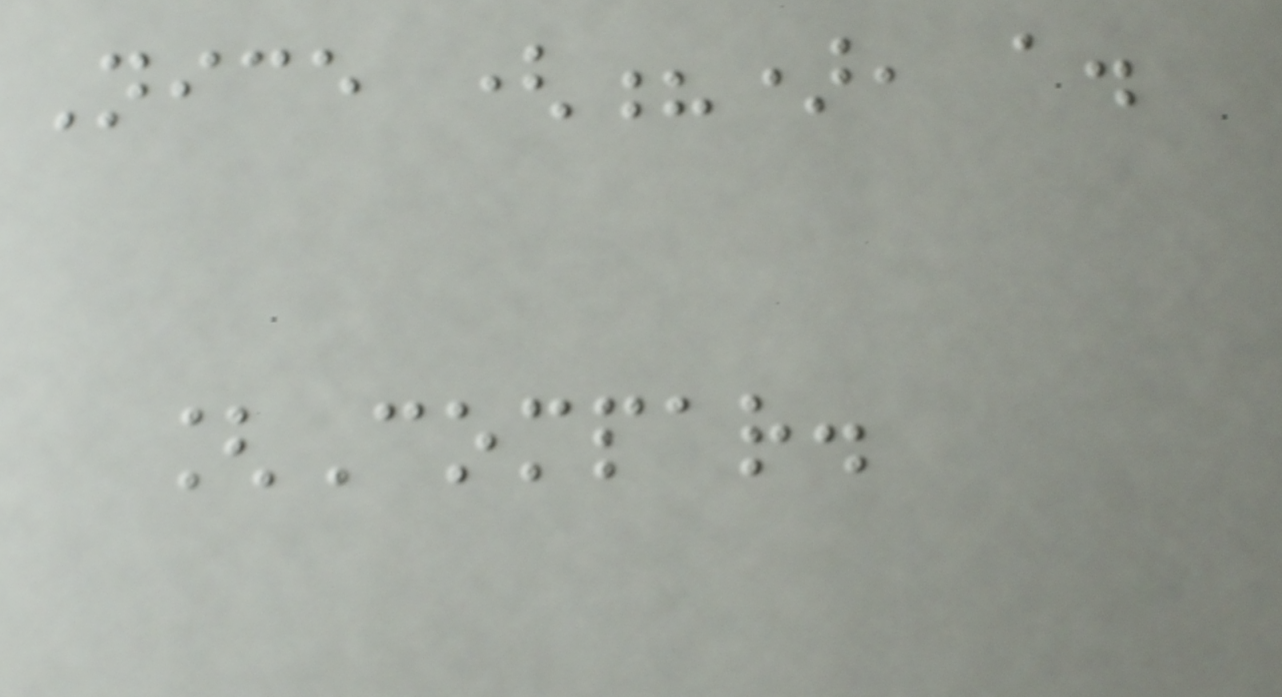Nice (?), a.
[Compar.
